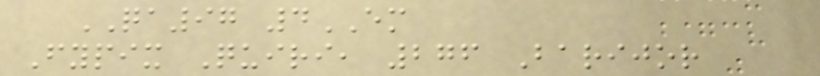QA97 4EM
Fypix Quiri, 276 Barijor
